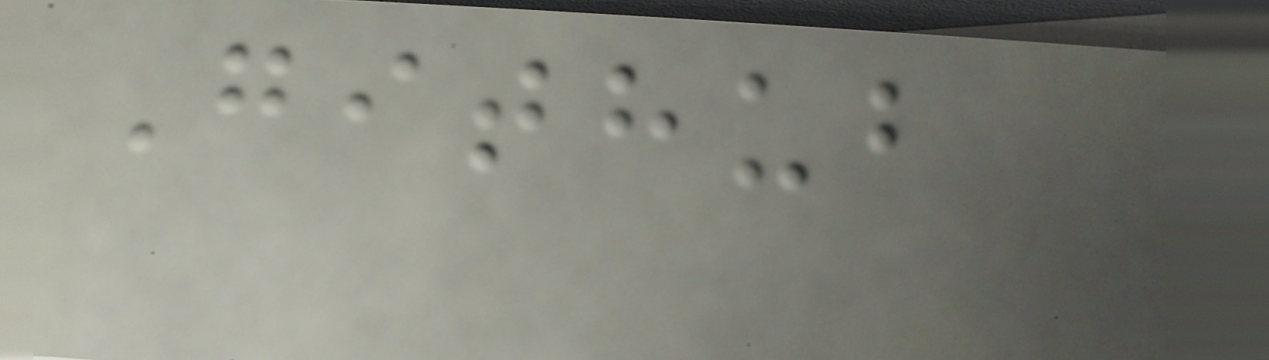Github
